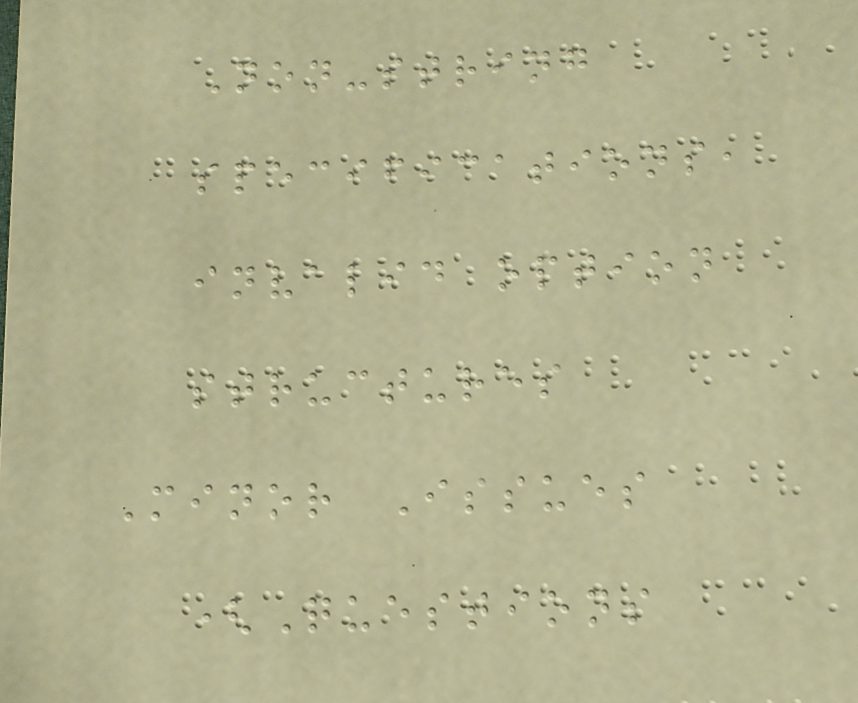Non-string
specifications,
invalid option
structures
Minor Issues
(Questions
